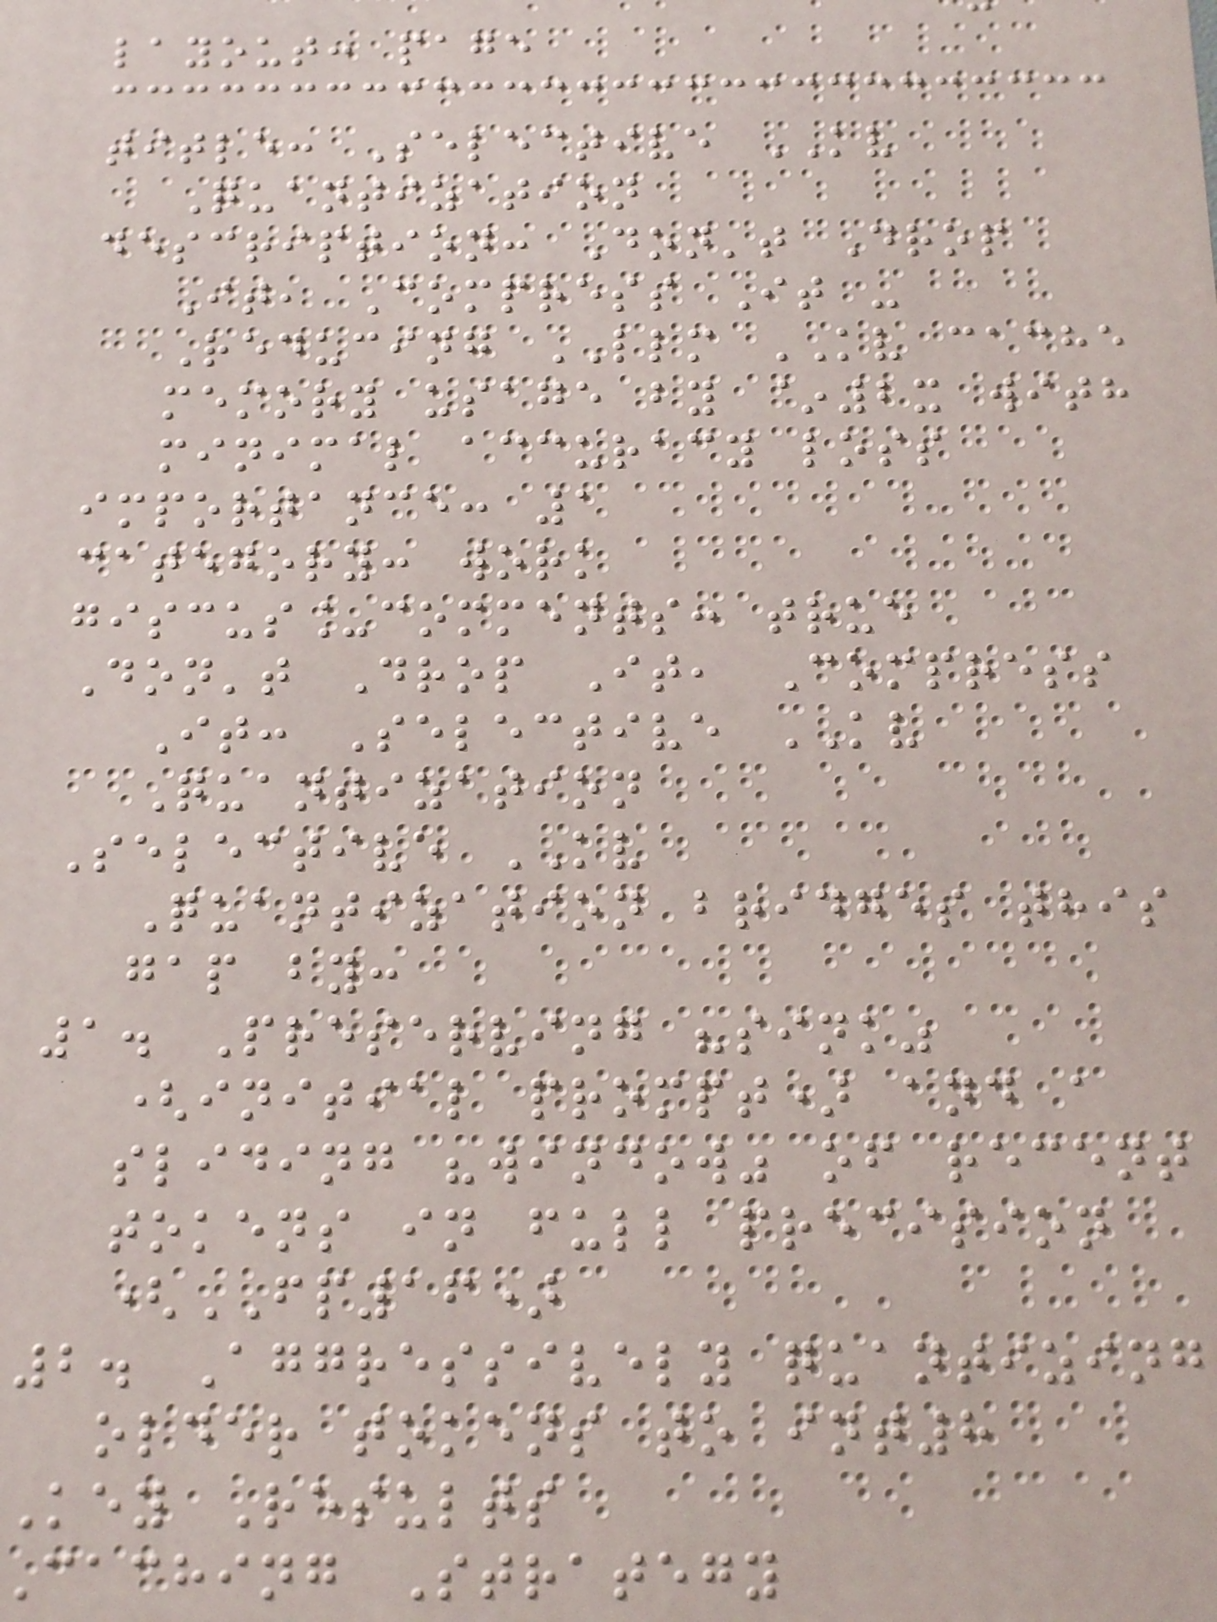layout: page
title: Selective KV
Quantization
description: Don't Drop
It, Compress It -
Reducing LLM KV cache
memory usage by ~2x with
minimal accuracy loss
importance: 1
category: work
giscus_comments: true
Don't Drop It, Compress
It: Selective KV
Quantization
Selective KV
Quantization bridges this
gap by:
1. Preserving "sink"
(initial prompt) and a
sliding "window" of recent
tokens in full precision
(FP16)
2. Aggressively quantizing
older tokens to int8
Key Results
caching Strategy
